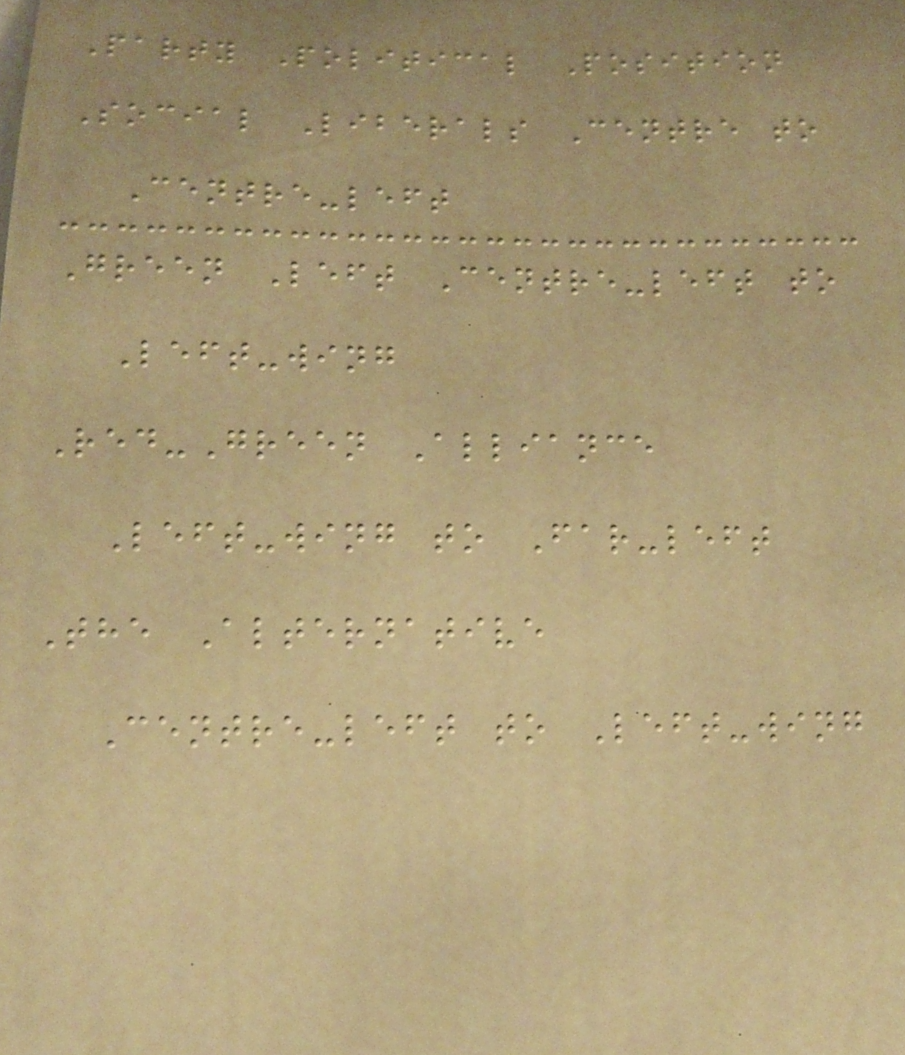Party Political Position
Social Liberals Centre to
Centre-left
Green Left Centre-left to
Left-wing
Red-Green Alliance
Left-wing to Far-left
The Alternative
Centre-left to Left-wing
